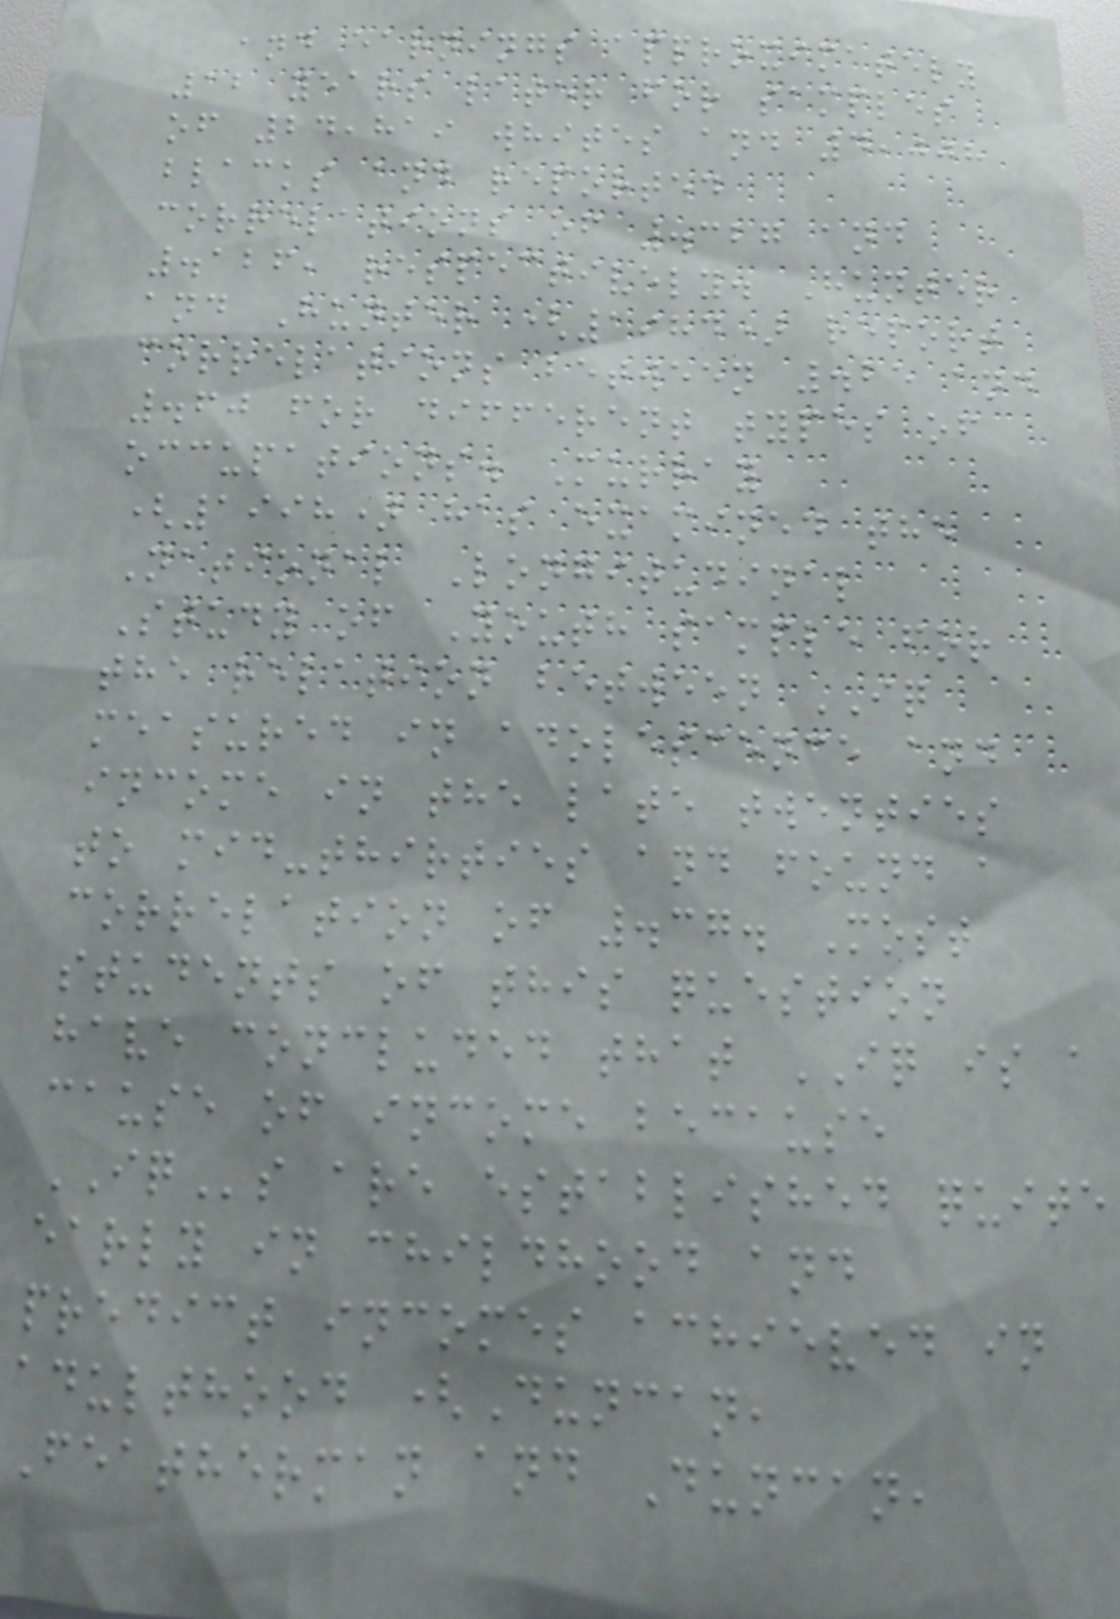and earnings approximately
12 years later for samples
of 24,819 whites and 4,008
blacks and reported
correlations of .327 and
.126, respectively. Hunter
and Hunter (1984) report
correlations between .25 and
.60 for different types of
occupations. Murray
(1998) has examined the
National Longitudinal
Study of Youth sample for
the relation between IQ
measured in adolescence and
income in the late twenties
to mid-thirties and found a
correlation of .37. Most
students of this question
have concluded that IQ is a
cause of income because
IQs are established quite
early in childhood and
predict incomes achieved in
adulthood (Duncan,
Featherman and Duncan,
